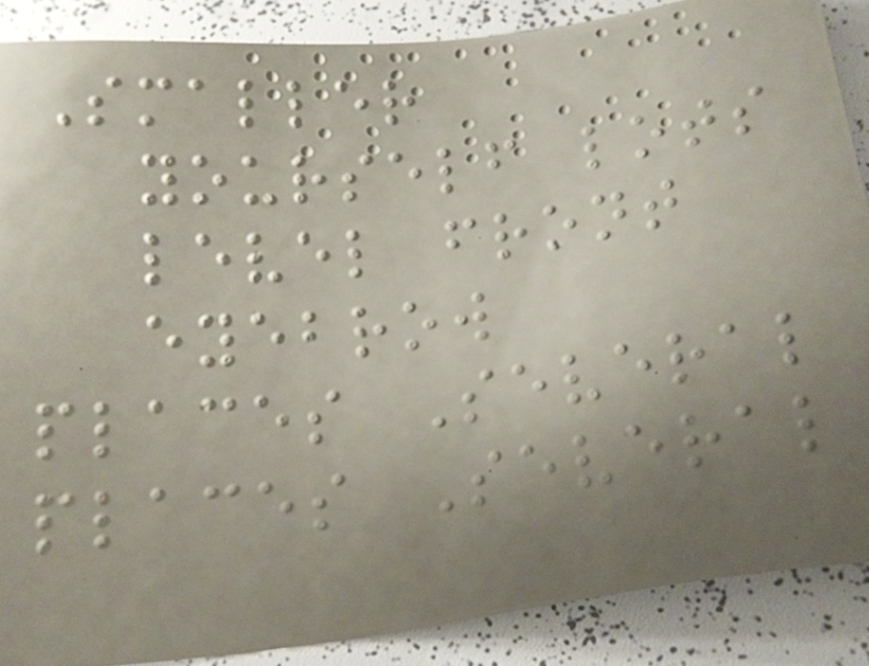Smaller
yourself lots
level front
eyebrow
places Several
places Several
